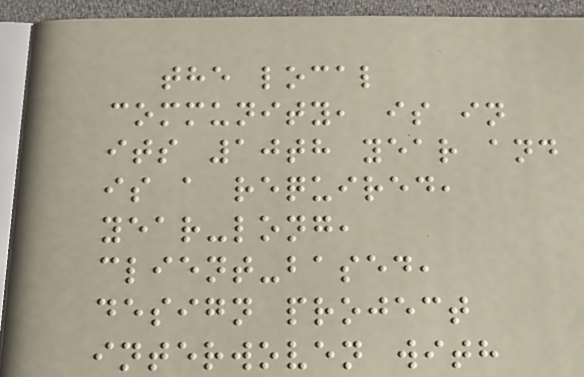the local
community, is in
its 10th year and
is a required,
year-long,
client-based,
design project
interwoven with
